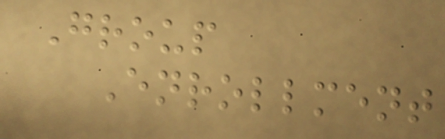Group
Enrollment
